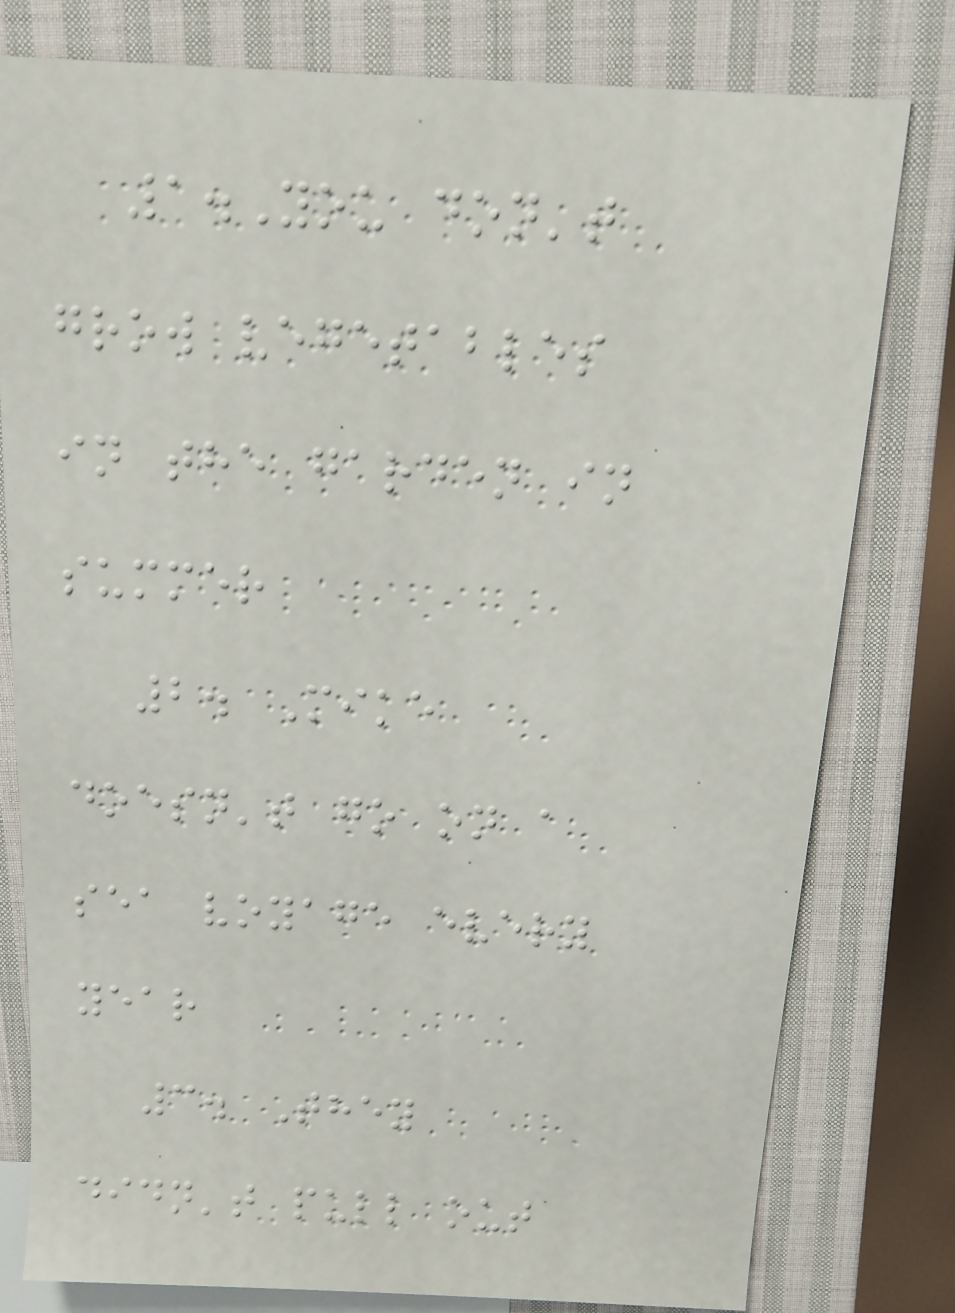1.You don't
grow vegetables
in the garden in
summer
2. Mike
doesn't go on a
sea voyage every
year
3. They
didn't pull out
